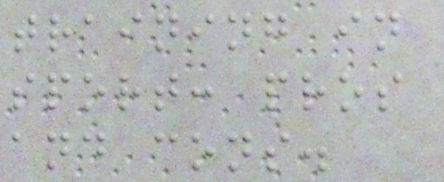training in
sport: pros
and cons.
